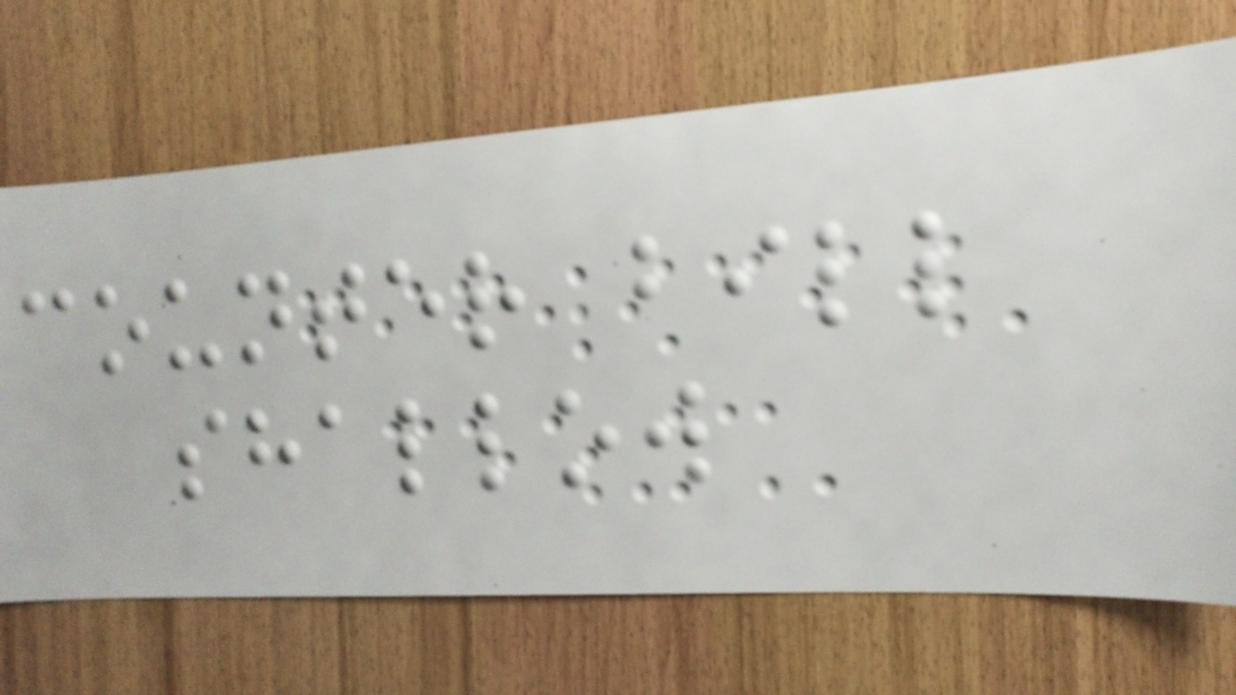counter bill
shallow
